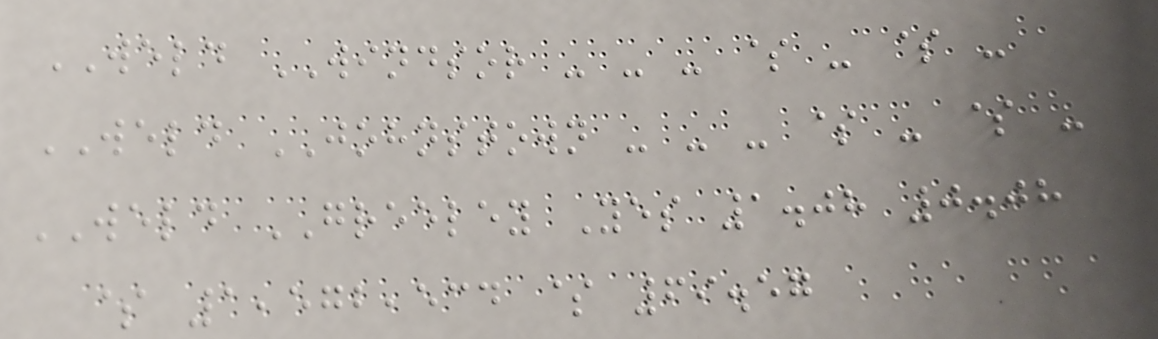WELD WINDSOR - - - $ - $ -
WELD JOHNSTOWN - - - $ - $ -
WELD GREELEY Yes 1.08 0.08
$ 1,572,534 $ 69.57
